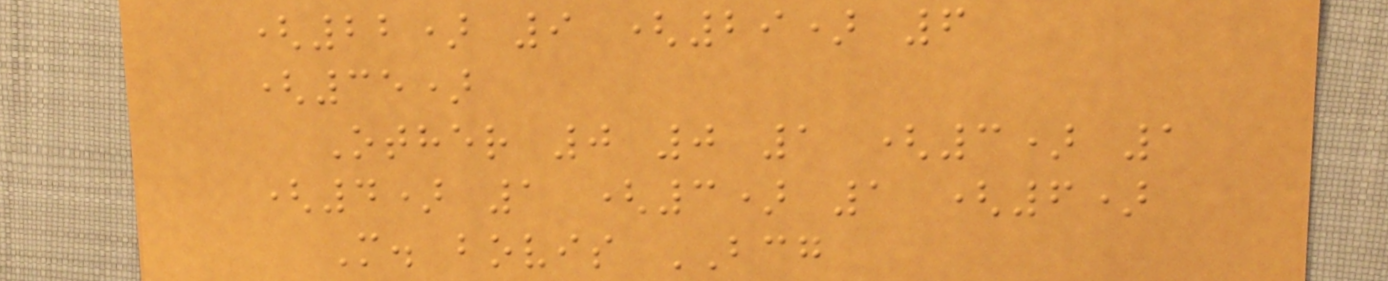(22) 9 (29) 6
(35)
Other 0 0 1 (3) 1
(4) 1 (3) 1 (6)
M. bovis BCG
